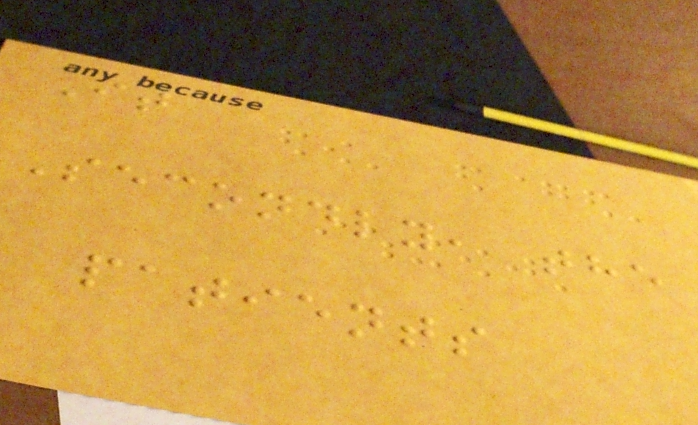It
Secondly, the
patients
